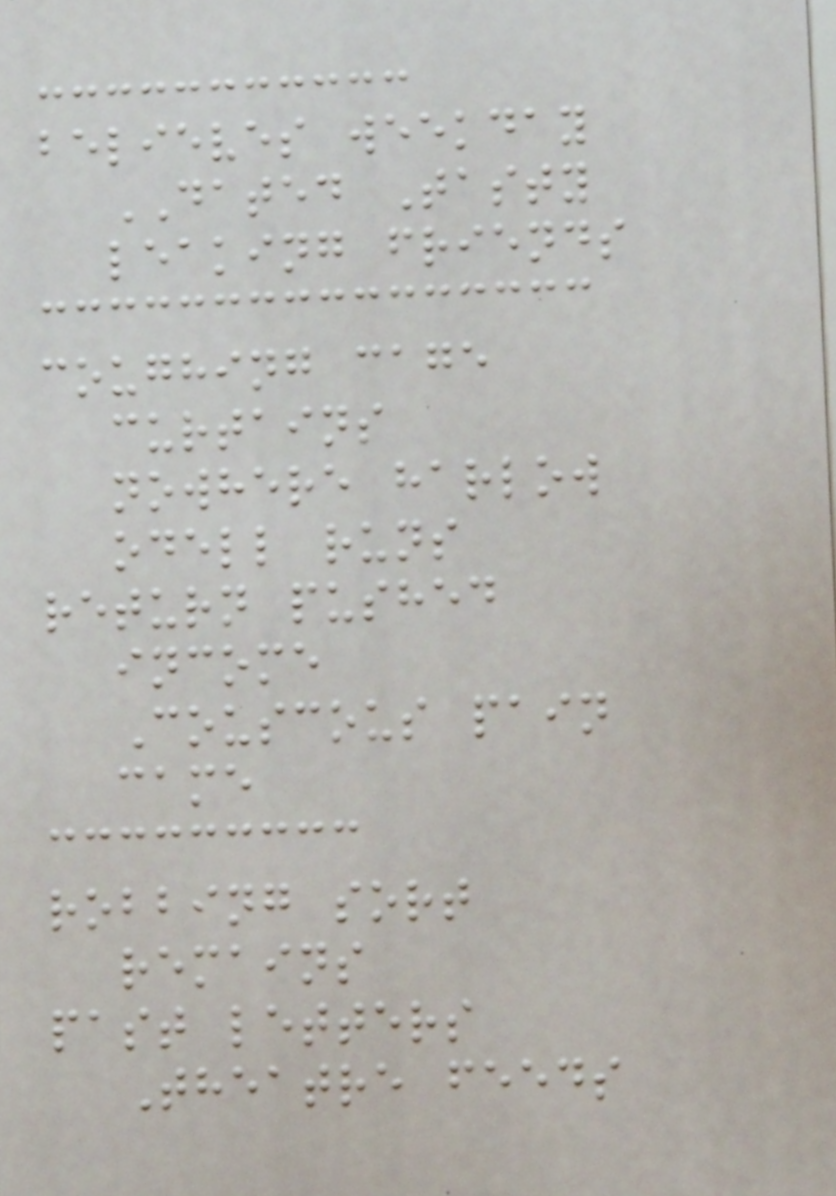believes weekday
DATED Tasty
leaking friends
coughing cage
curtains
nowhere harlow
odell runs
return pushed
income
Couscous pain
came
robbing sort
remains
past letters
Theatre feeds
